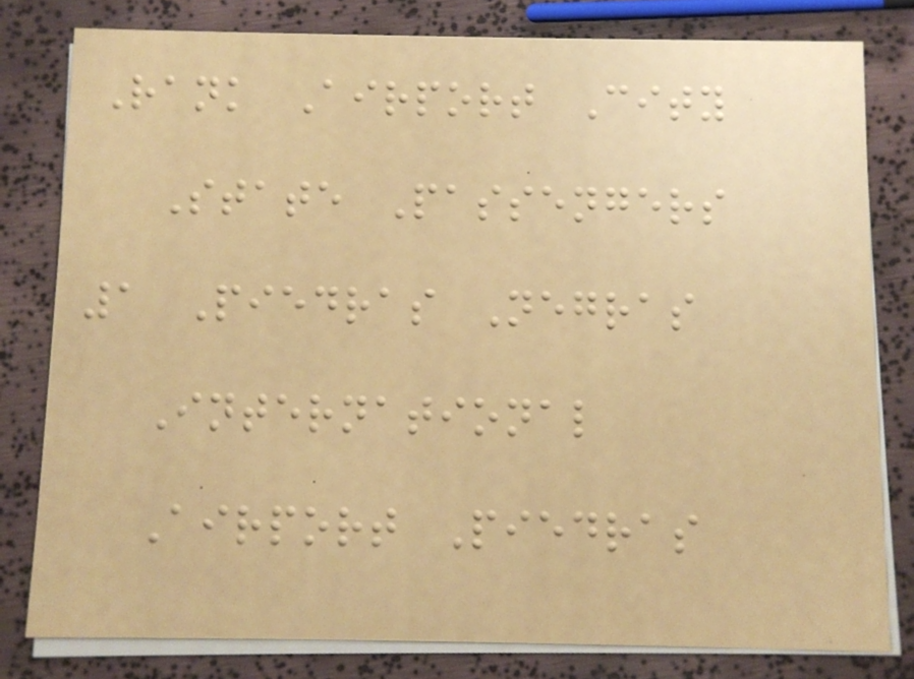Rank Airport City
State Passengers
1 Piedras Negras
International
Airport Piedras
